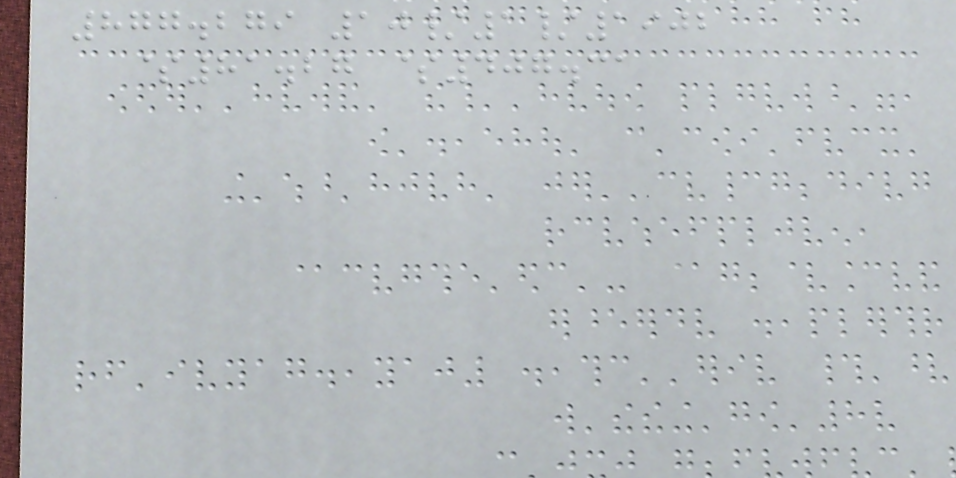877.279 10/1/1902
$81.27 $407.31
